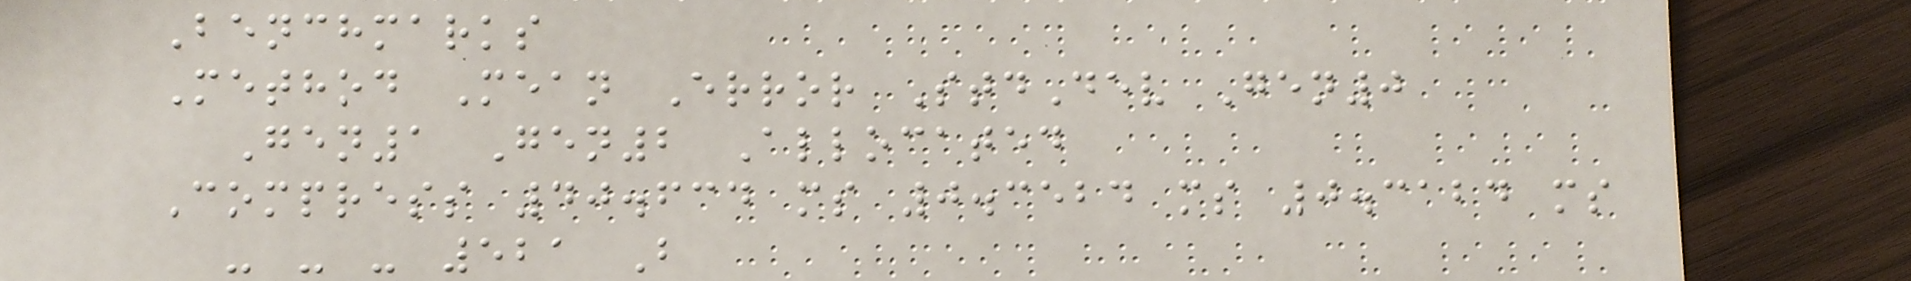Benchmarks
Method Mean Error StdDev Gen0
Gen1 Gen2 Allocated
Compress 40.634 ms 0.3524 ms 0.3124 ms
- - - 521 B
